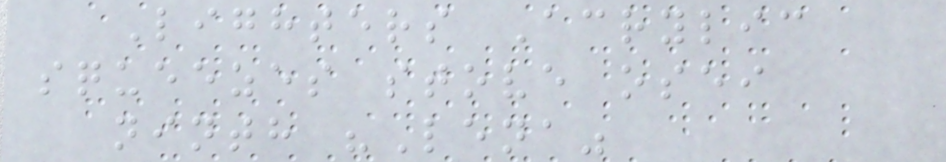Lighters Acrylic
squeezes stove osei
ninth "Lena"
